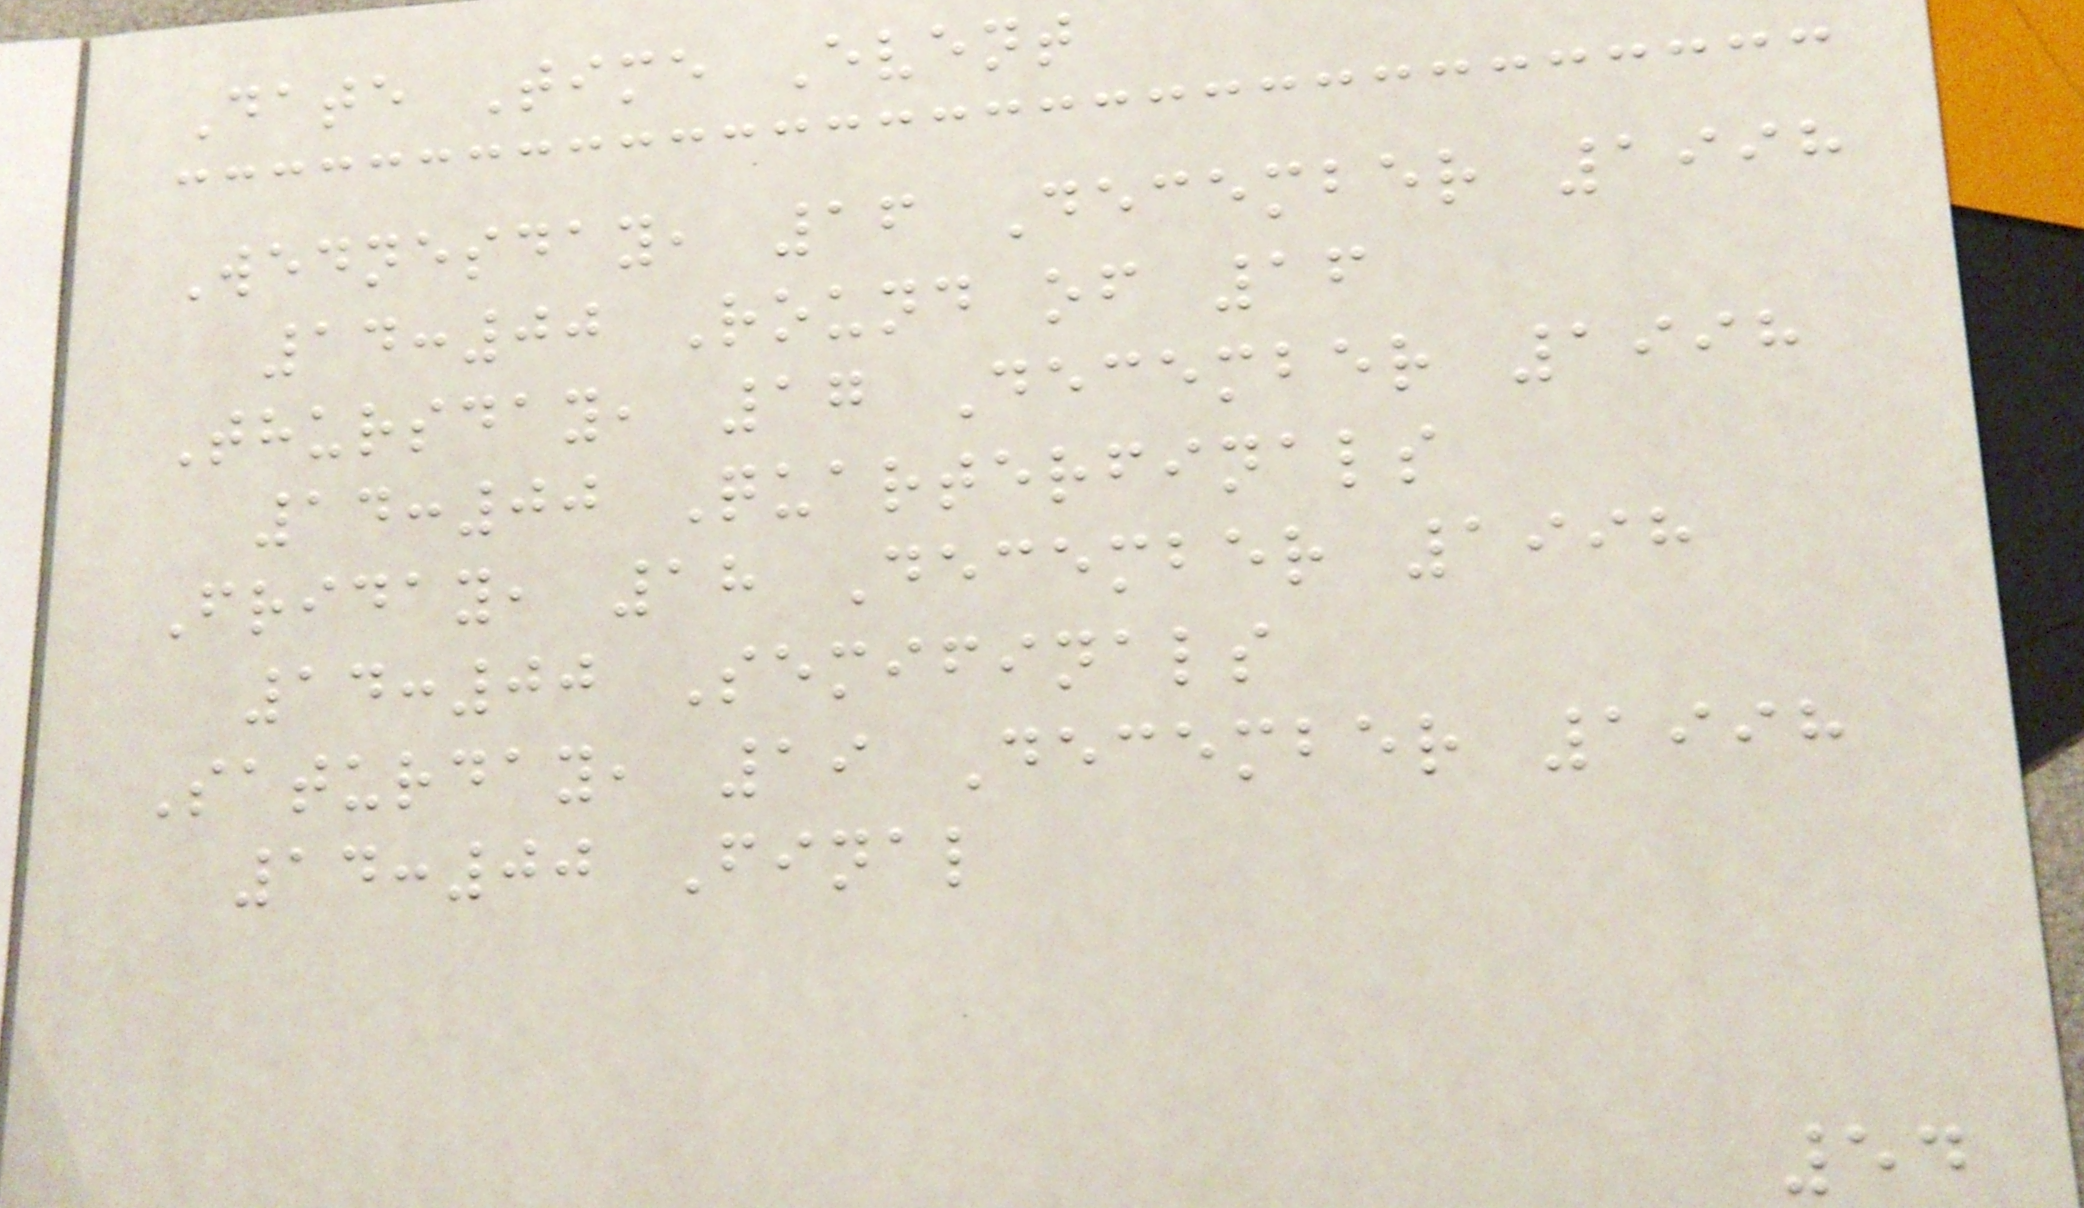Date Time Event
Wednesday, 16 December 1998
14:00 Round of 16
Thursday, 17 December 1998
14:00 Quarterfinals
Friday, 18 December 1998
14:00 Semifinals
Saturday, 19 December 1998
14:00 Final
54
